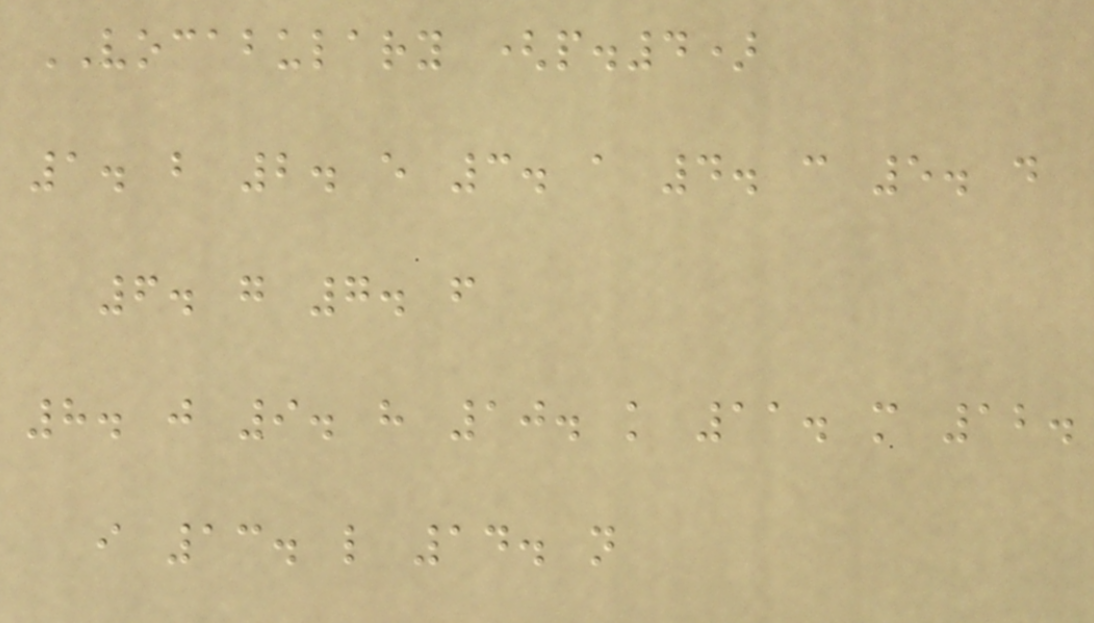VOCABULARY (p.4)
1. b 2. e 3. a 4. c 5. d
6. g 7. f
8. j 9. h 10. k 11. m 12.
i 13. l 14. n
